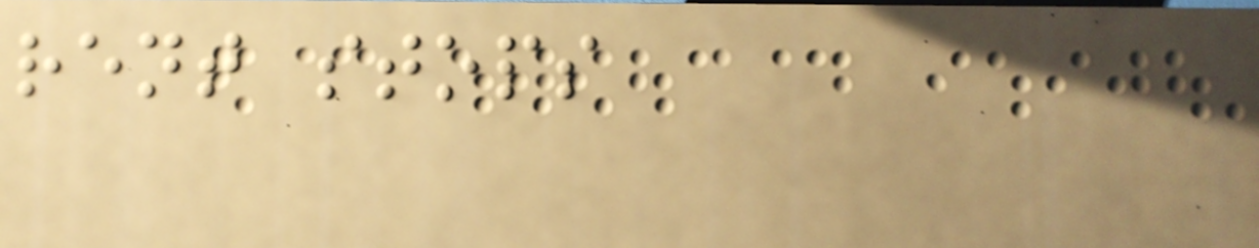rent stops
